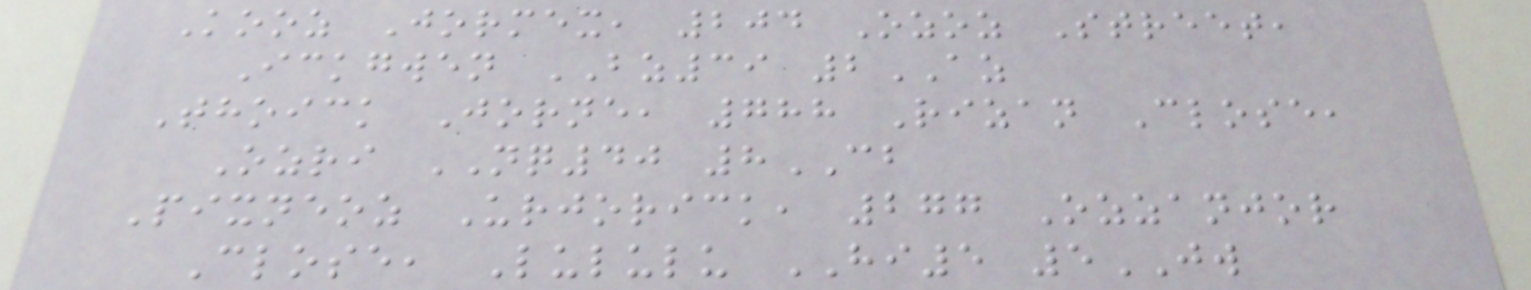Kooz Jormex, 204 Ozoz Street,
Ickgwen BZ39 2AZ
Thoick Jorne, 788 Rizan Close,
Ozri NQ40 8CB
Pixneoz Urjorick, 277 Ozzanjor
Close, Lululu HI5 5JW
